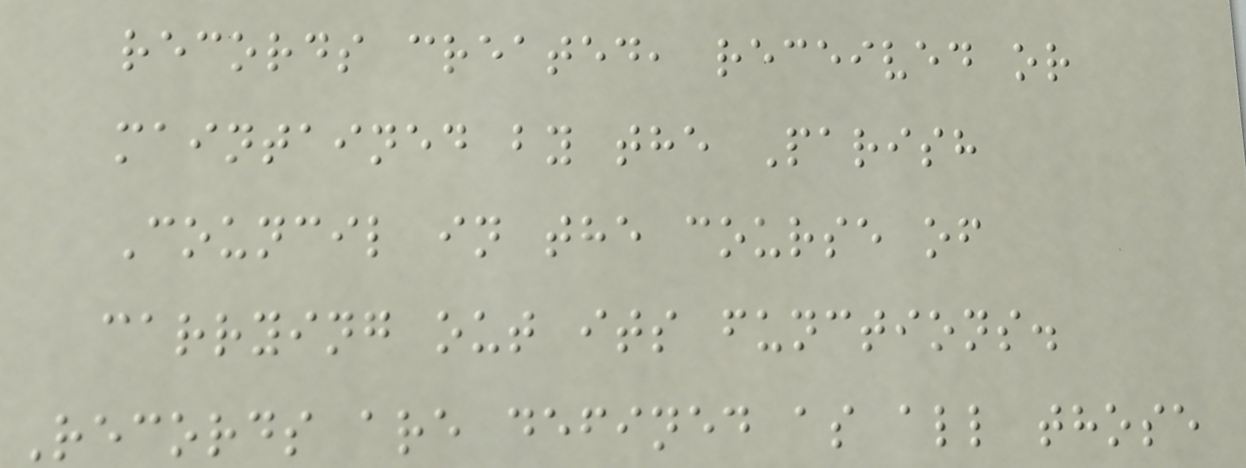records created, received or
maintained by the Parish
Council in the course of
carrying out its functions.
Records are defined as all those
